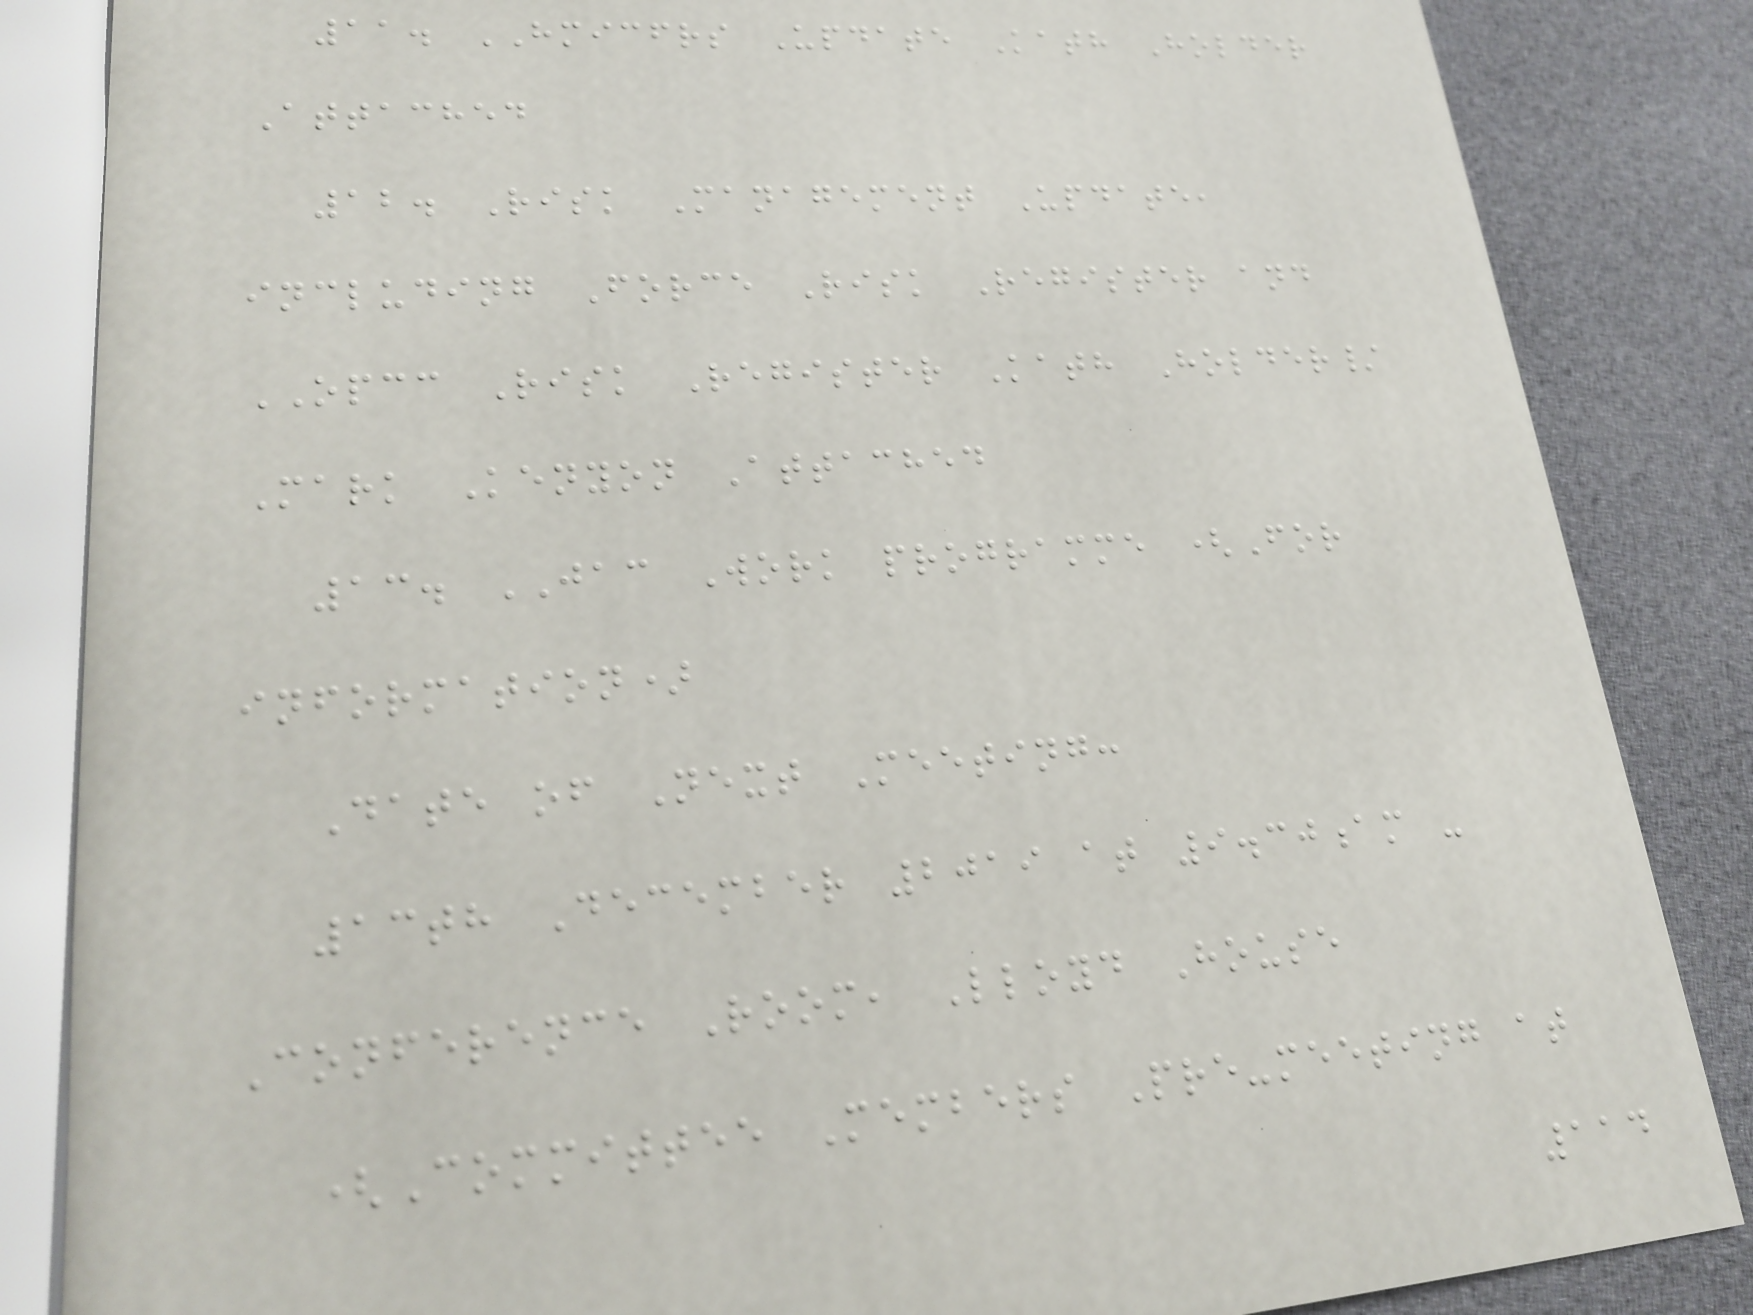11. HMICFRS Update Kath Holder
Attached
12. Risk Management Update,
including Force Risk Register and
OPCC Risk Register Kath Holder/
Mark Kenyon Attached
13. JAC Work programme (For
information)
Date of Next Meeting:
13th December 2019 at 9.30am -
Conference Room, Lloyd House
(Committee Members Pre-meeting at
114
